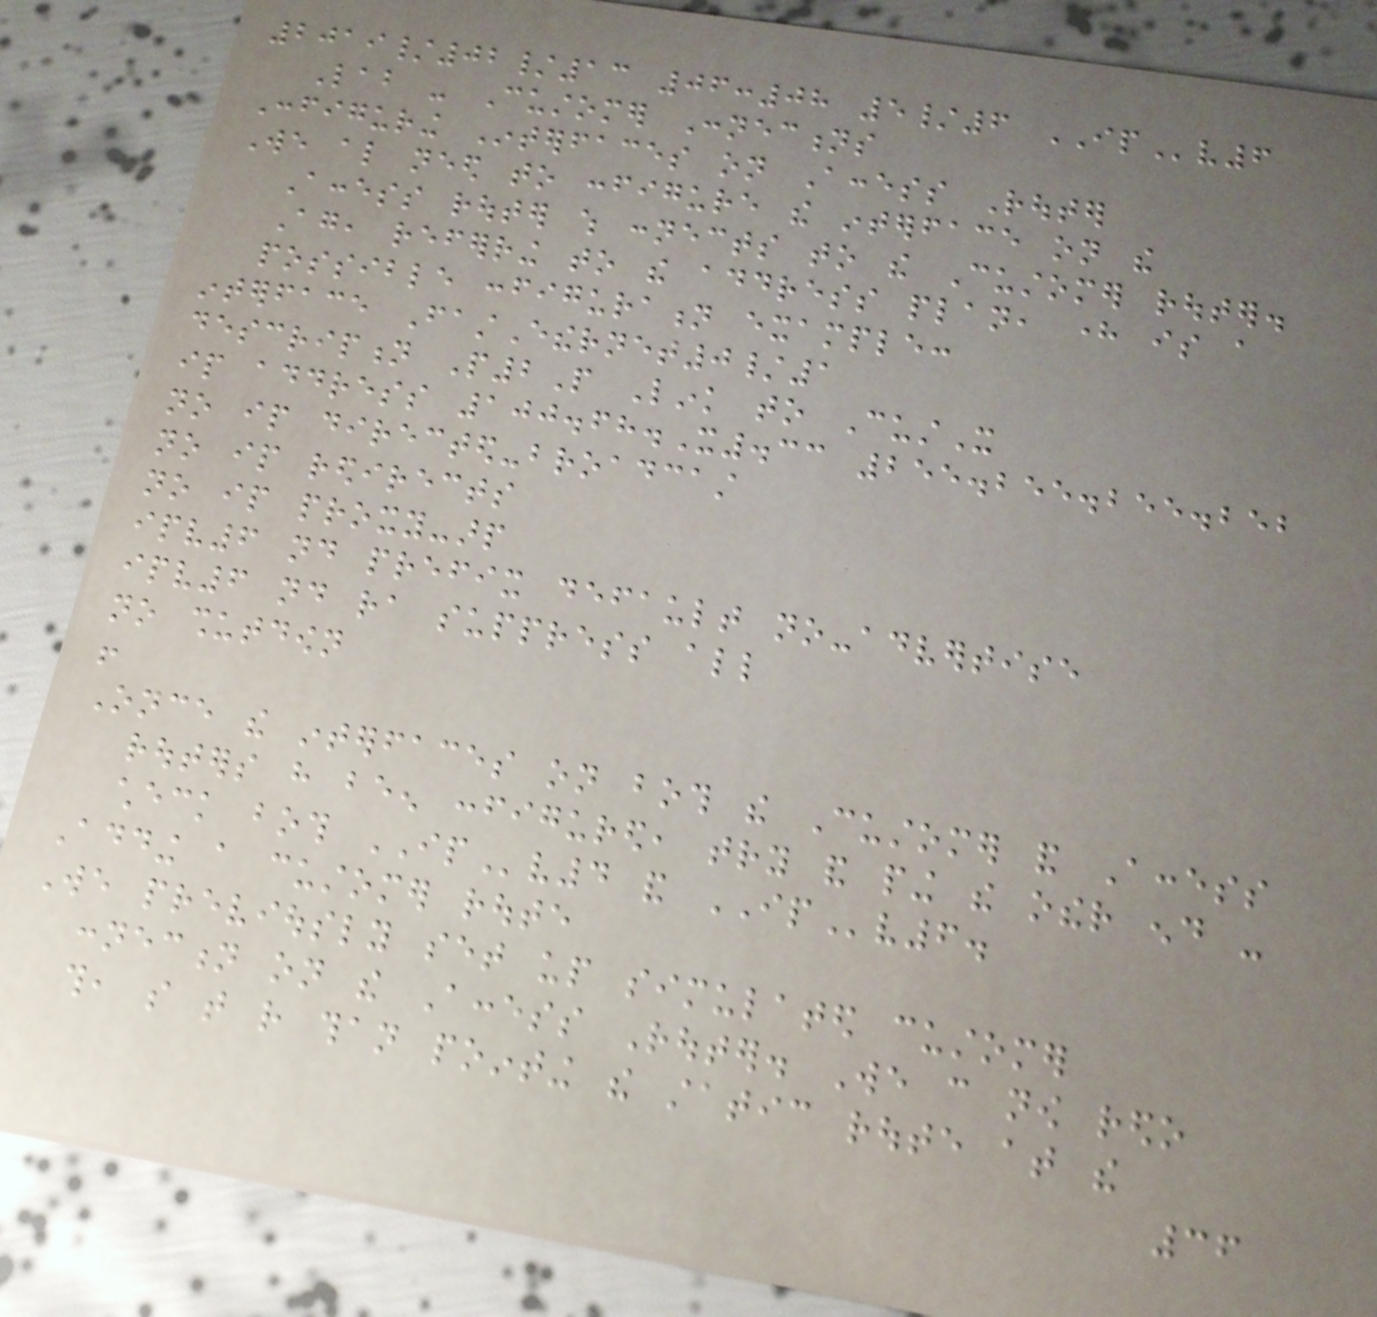2019/02/13 06:08 5/6 IPv6
Lab - Customer Connections
Configuring Interfaces on Access Router
We also need to configure the interface on the
Access router which connects to the Customer router.
Again, referring to the address plan, here is a
possible configuration example:
interface FastEthernet0/1
description P2P Link to CustX
ip address 100.68.X.33 255.255.255.252
no ip directed-broadcast
no ip redirects
no ip proxy-arp
ipv6 nd prefix default no-advertise
ipv6 nd ra suppress all
no shutdown
!
Once the interfaces on both the Customer and Access
routers have been configured, try and ping the other end -
check both IPv4 and IPv6.
Adding a customer route
We previously set up simulated customer
connection on the Access Router. We can now redo
this, so that rather than pointing the static route at the
36
